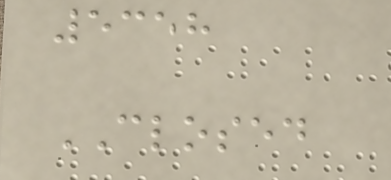5358
CLOSED
